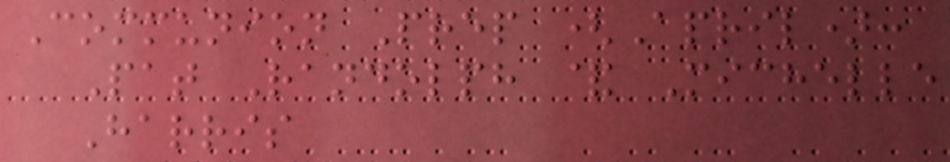Communion Prep (April):
Pat Randolph & Michelle
Harris
